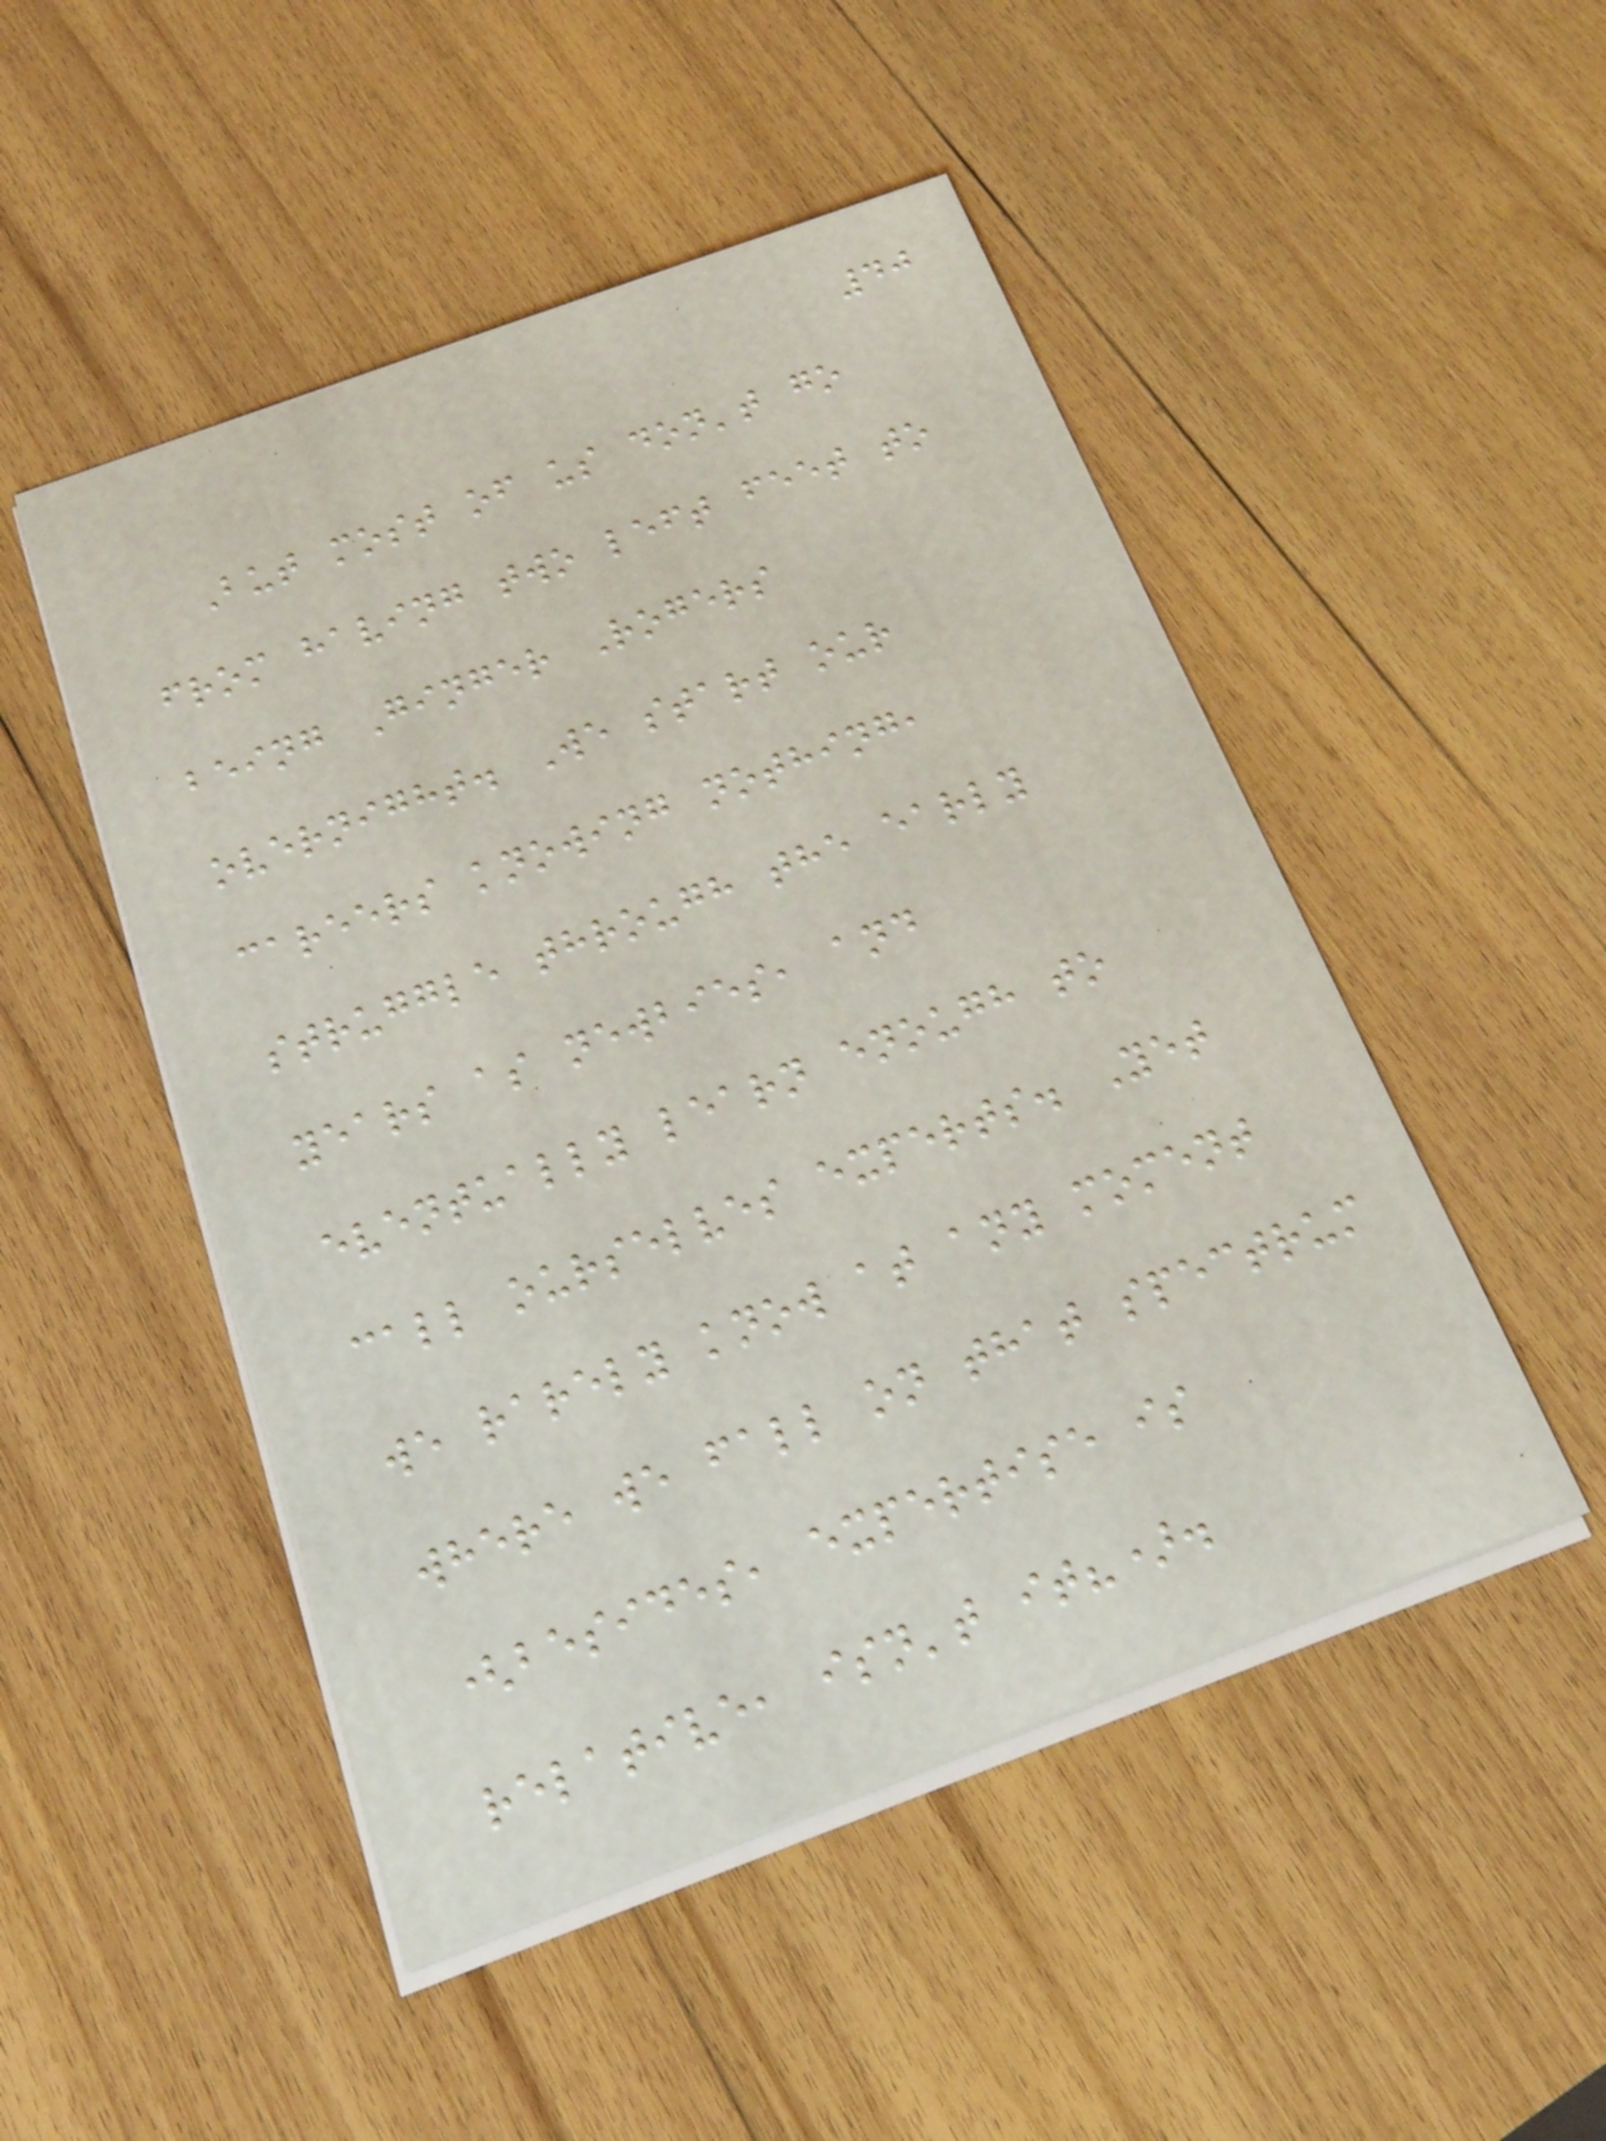40
But most of us don't go
from having two left feet to
being Ginger Rogers
overnight. We start our
careers knowing nothing,
struggle through the early
years as newbies, and
eventually learn enough to
call ourselves experts. Yet
we rarely know at any moment
where we fall on that spectrum
(besides, expertise is
relative, isn't it?).
